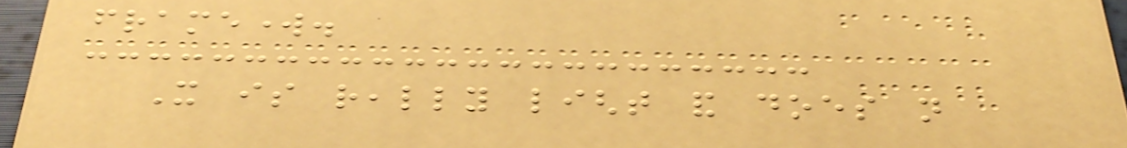framework.
It is really light and does not
